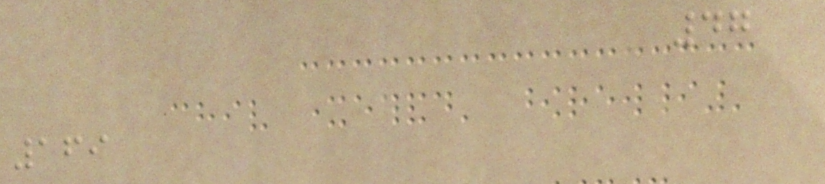47
169
